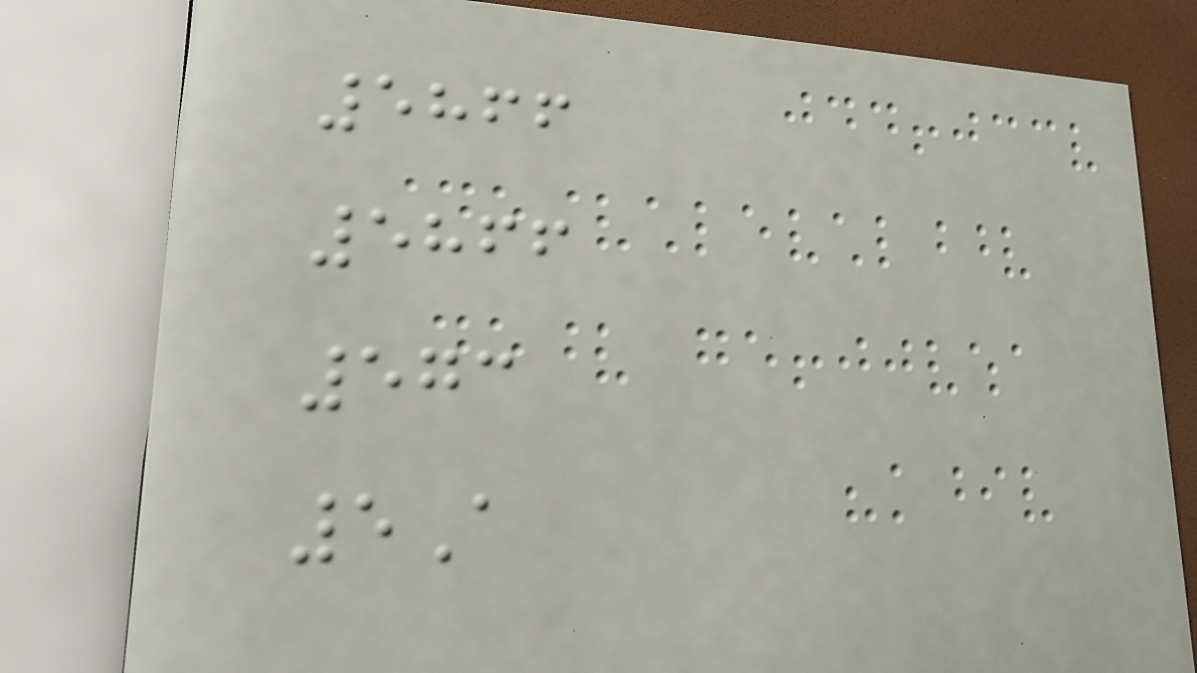5866
5866
573
5A
